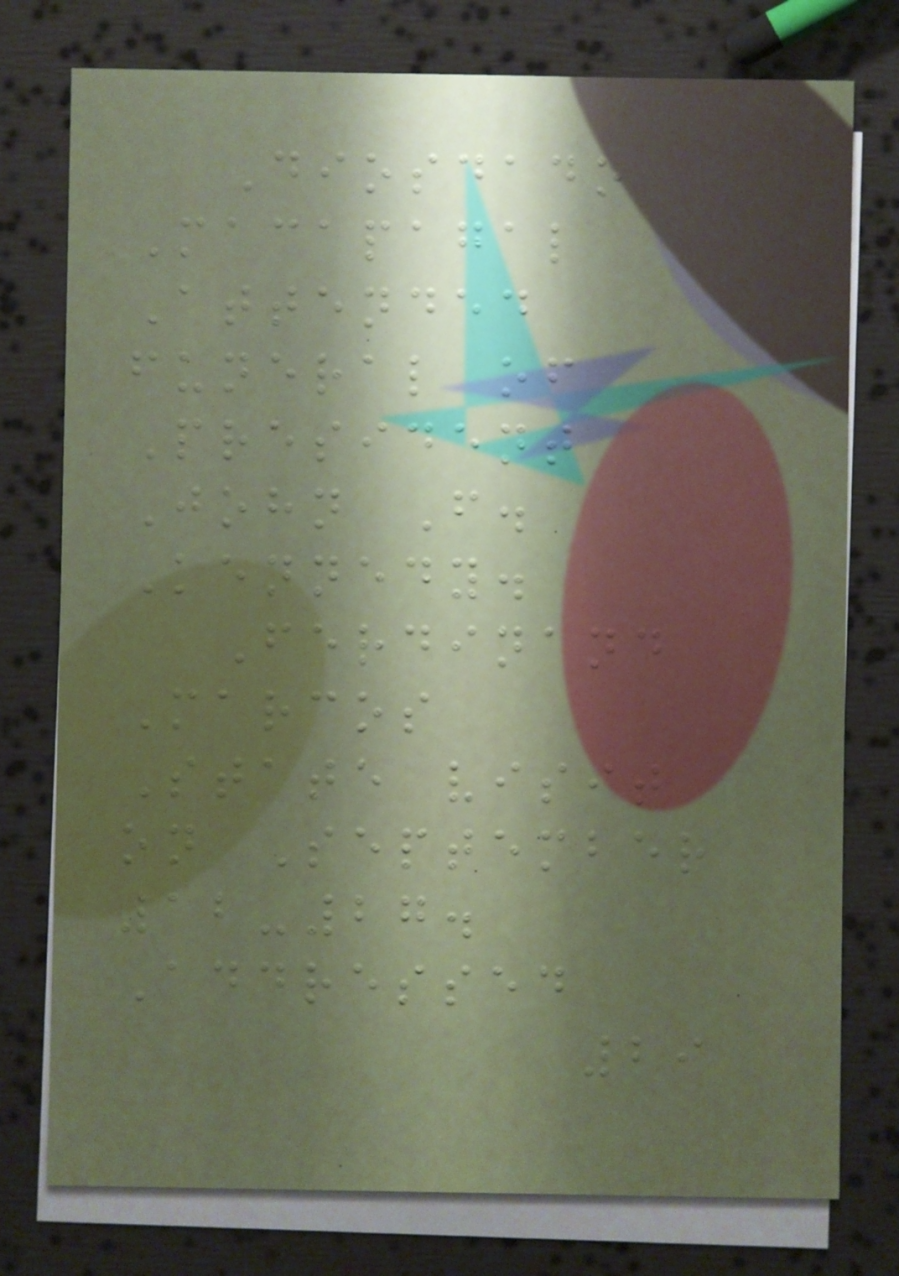Diosdado
Macapagal
Attended
funeral of
President
John F.
Kennedy.
Ferdinand
Marcos
State visit
on September
12-27.
Addressed
29
